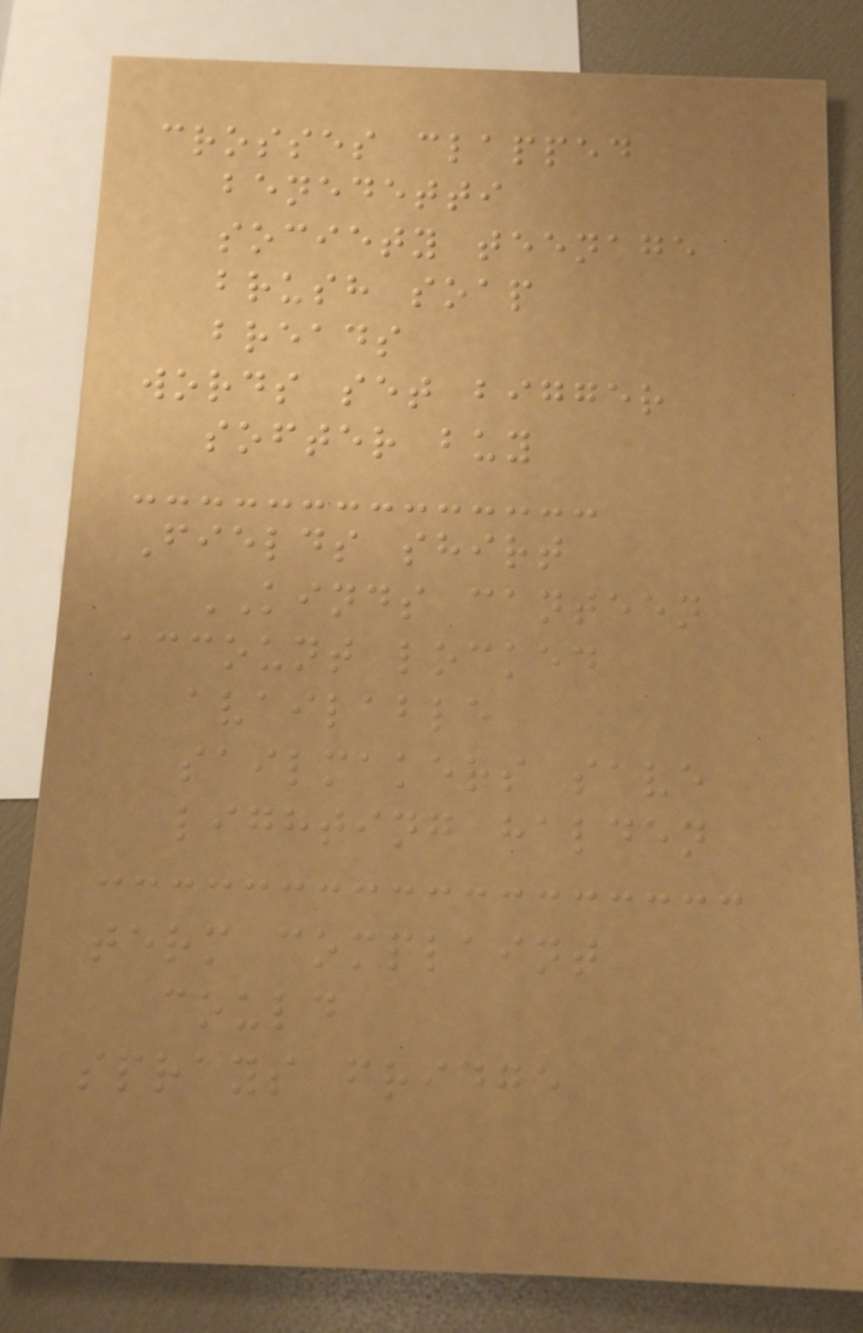crosses clapped
benedetti
society teenage
brush soap
breads
words set bigger
softer buy
Fields shirt
KINDS canteen
account locked
available
sailmakers save
lighting halden
term complaint
could
sprays fridge
